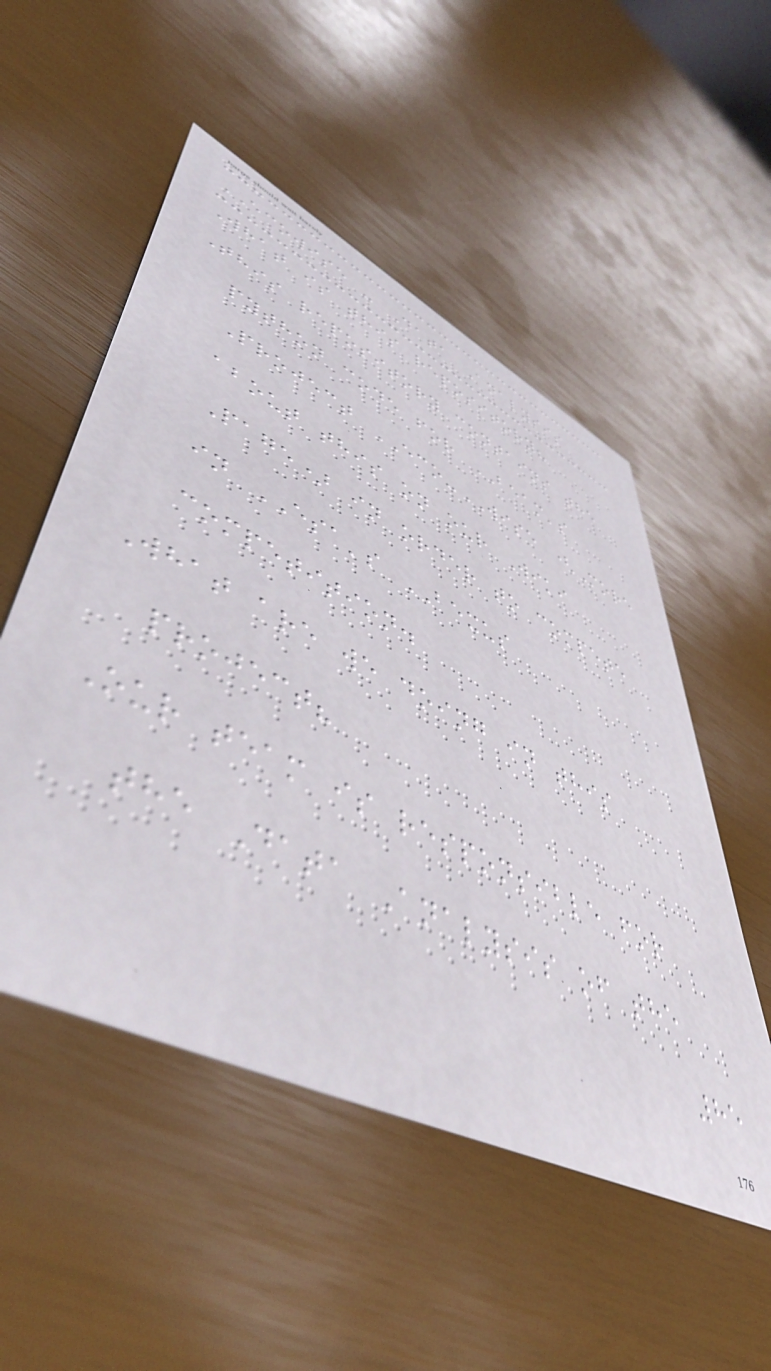ECOWISE - Data Analysis
What is this repository?
This repository contains the
python code for BEAM's
Project ECO-WISE (More
about this on our Wiki
Page) in order to compete
in ESA's BEXUS
competition.
What are we doing in this
project?
Our team is responsible for
the Data Analysis of the
85
